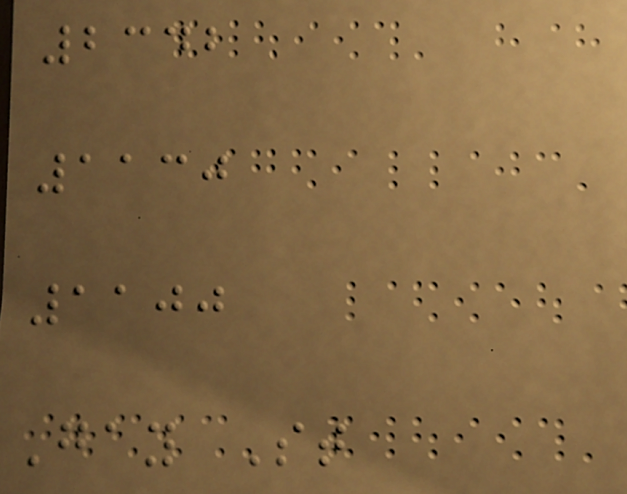2342
1130
1100
Gay St
